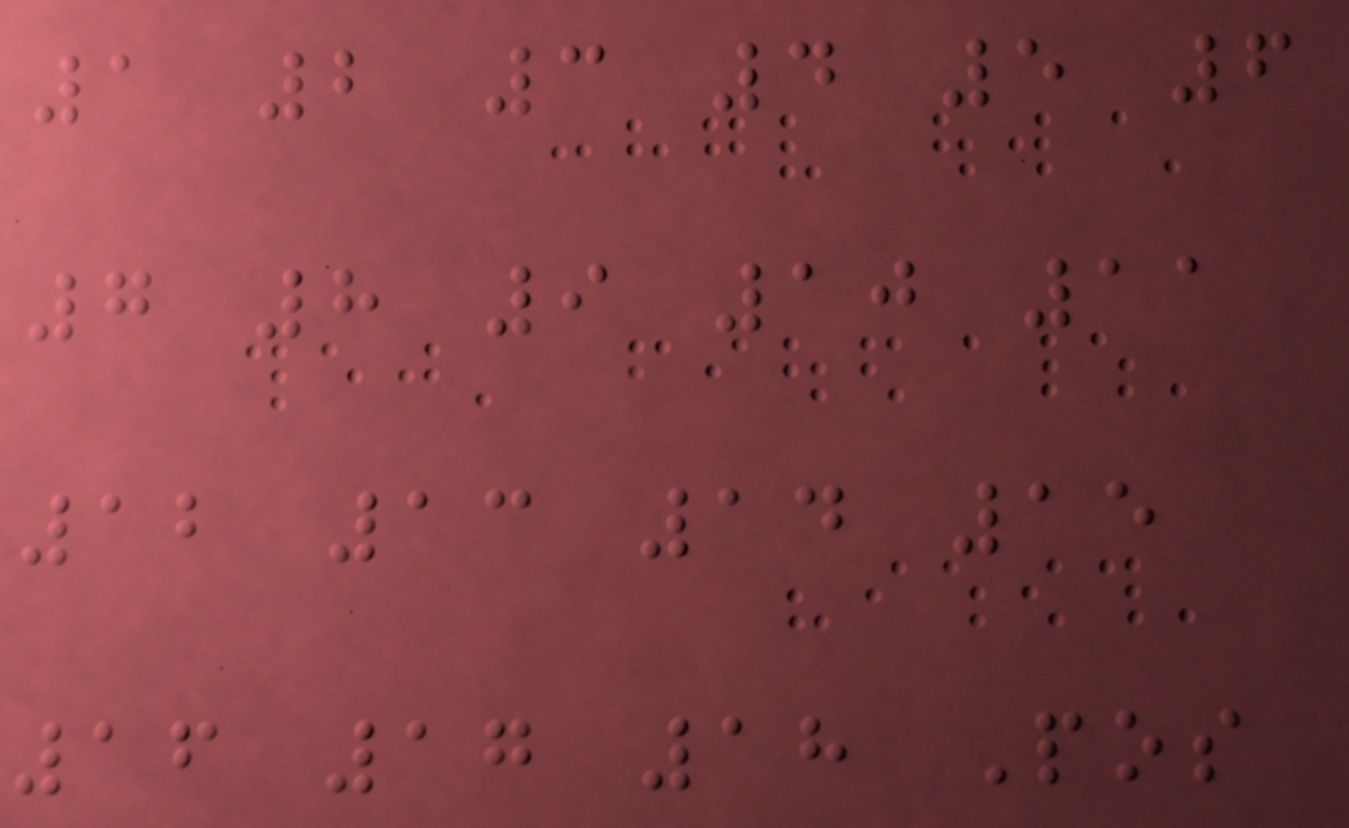1 2 3 4 5 6
7 8 9 10 11
12 13 14 15
16 17 18 Pos
